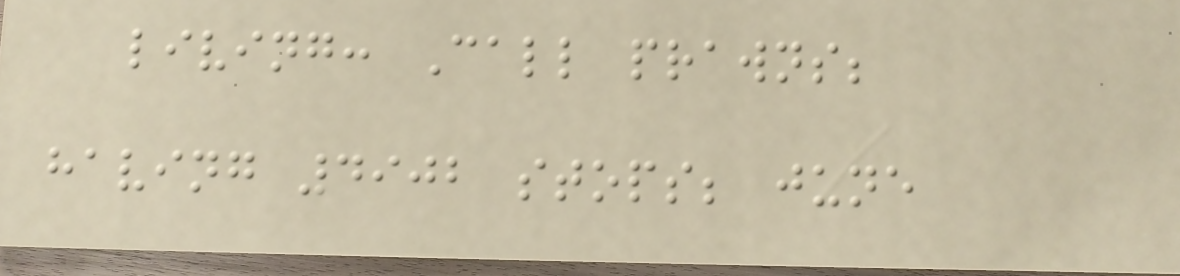living: Call prawns;
having 4902 stops; june
